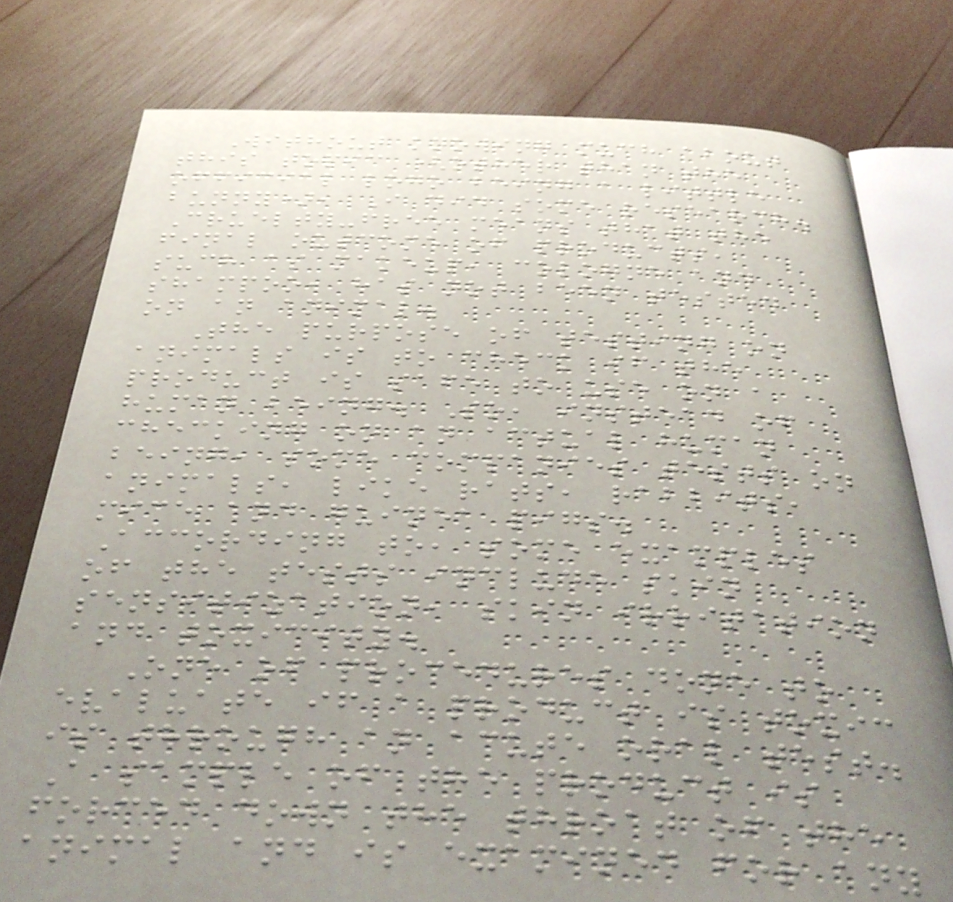Without knowing much about
this topic (other than the
official logo being a little
bunny), I did some research.
Cruelty-free means that the
final outcome of products,
such as makeup, cologne and
shampoo, has not been tested
on an animal.
The purpose of testing on
animals is to check if the
product is safe to use on a
human being. So, instead of
checking on an actual human
being, some companies tests on
animals, like rats, rabbits,
mice and guinea pigs.
According to, some examples
of the tests include skin
sensitization, skin irritation
and toxicity.
One of procedures done to
evaluate if a product is toxic
is through an acute oral test.
A sample of the product is
forced down the throat of the
animal and is examined for any
